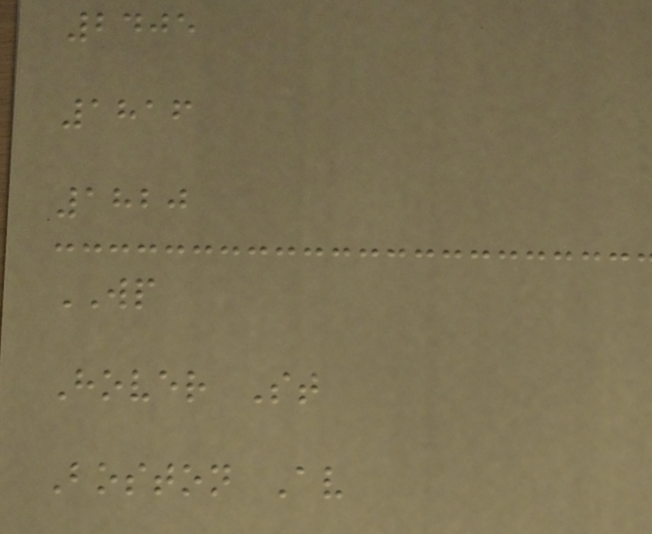2405
1816
1820
WP
Hover St
Boston Av
